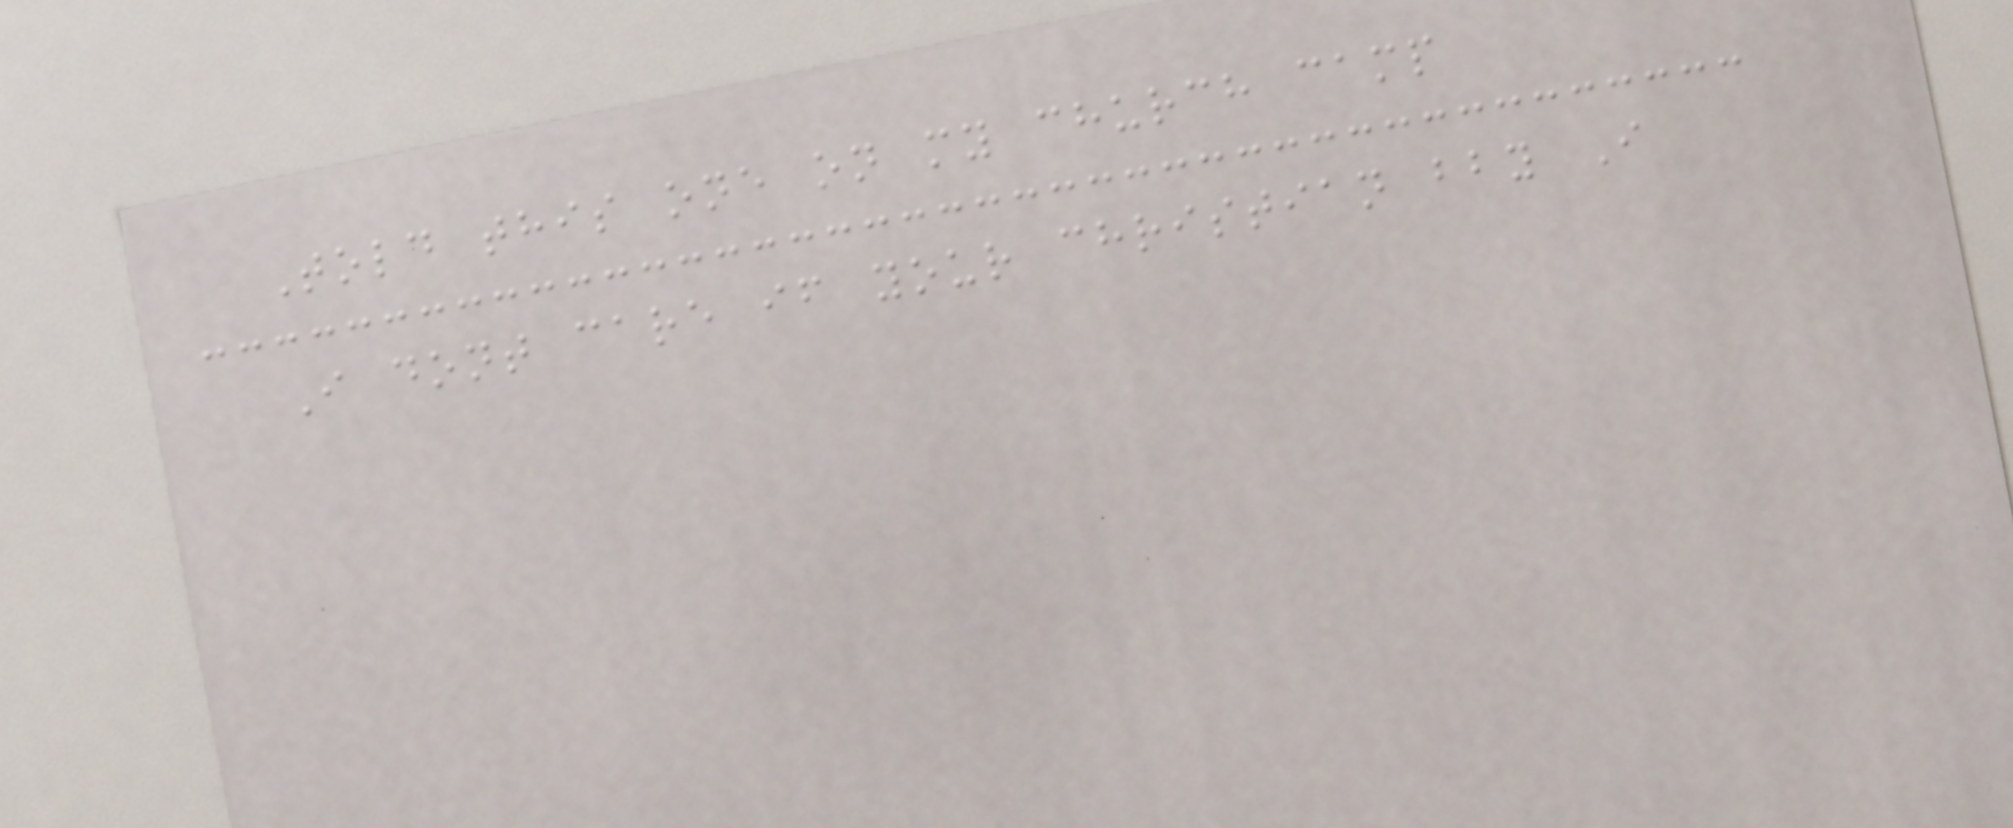Told this one on my church camp
I dont care if your christian bby I
